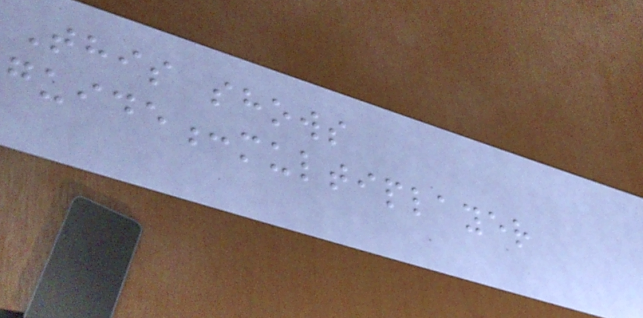This shows
guide:multiplayer
